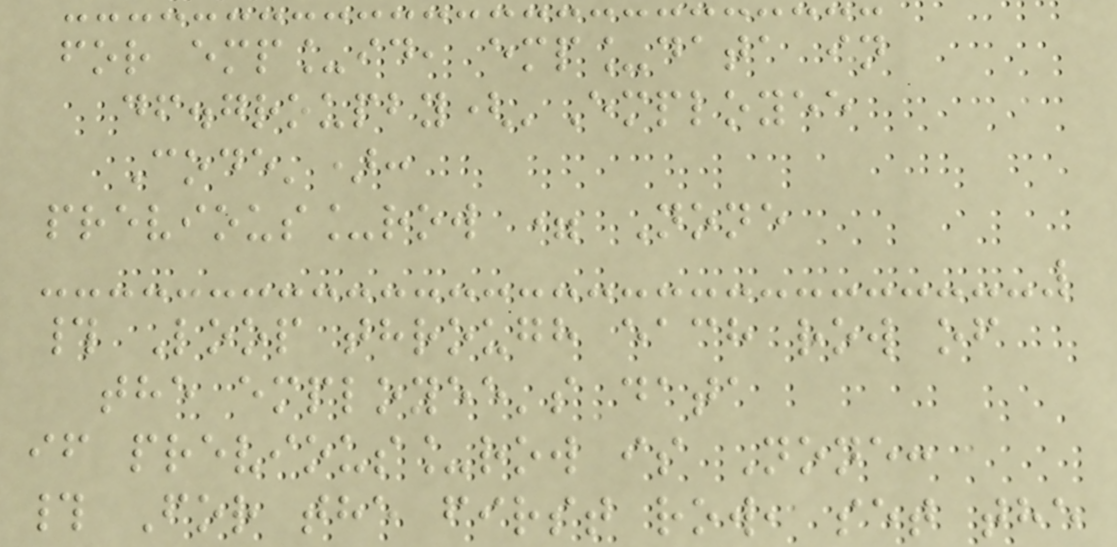for emp_id, emp_data in
df.groupby('Employee
Code'):
previous_row = None
# Loop through each row of
the employee's data
if previous_row is None:
# For the first row, set the
